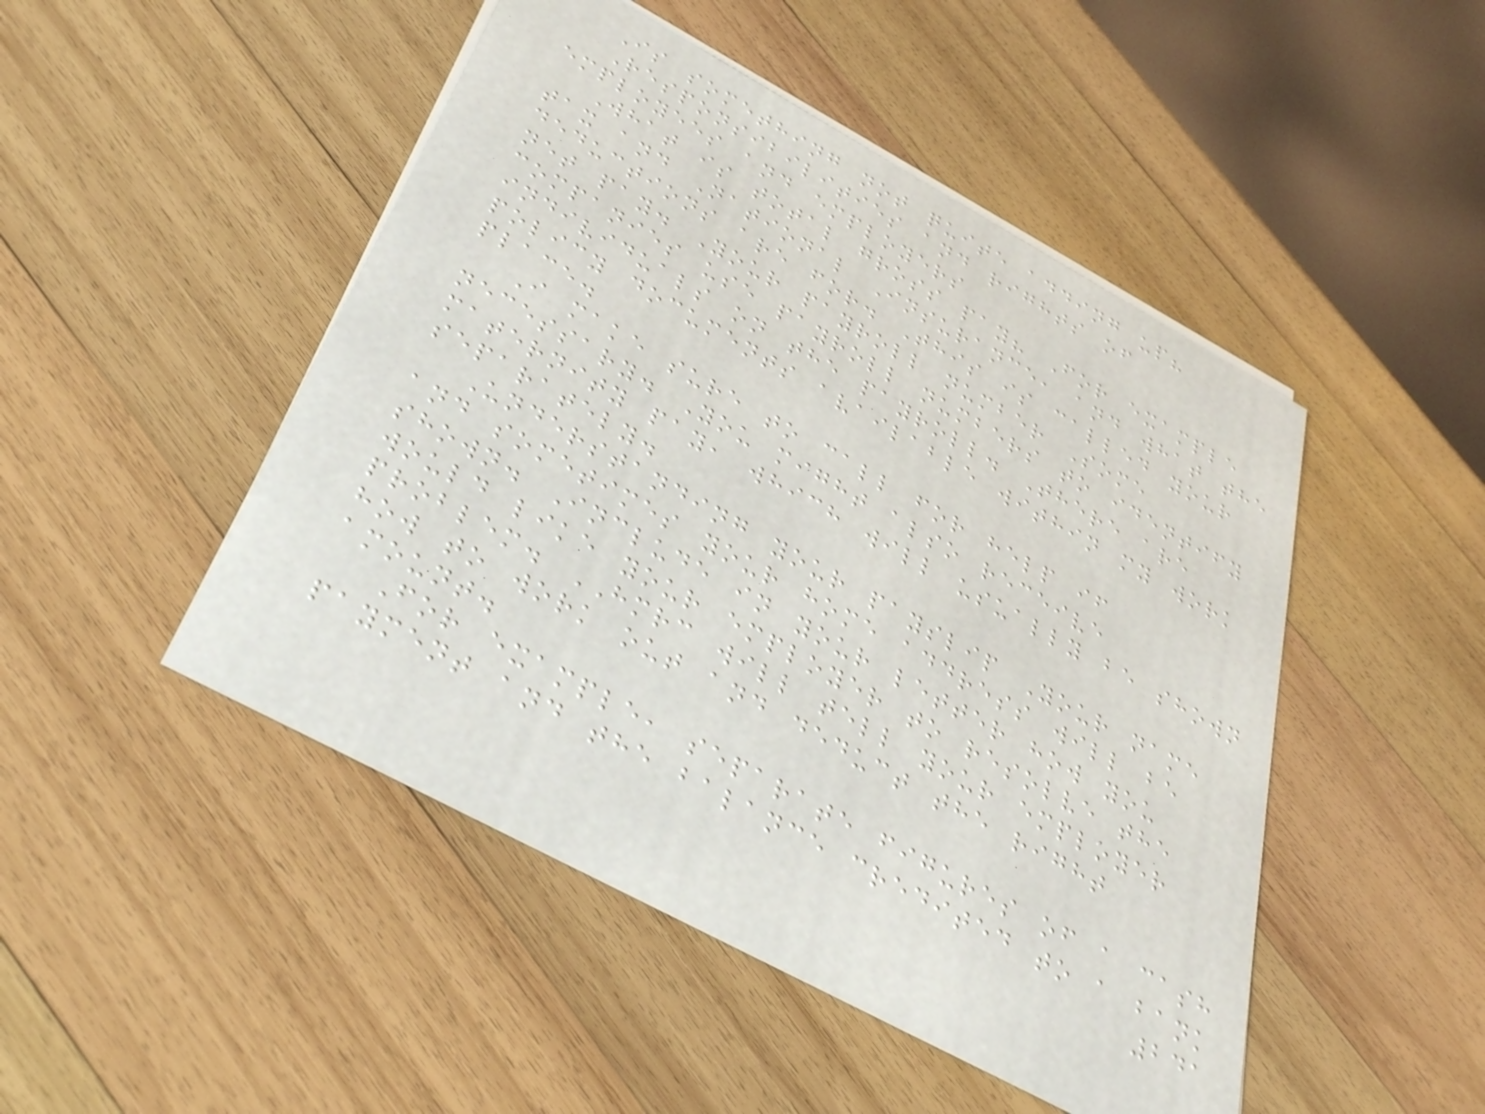Is something not quite adding up?
Responsibilities and rights of
employees and employers
What is total gross pay? For example
tax and National Insurance, and what the
deductions are for. This is called your
net pay. Your payroll number Some
companies use payroll numbers to identify
individuals on the payroll. There are
policy documents available within my work
place.
I make sure to call for help if
necessary. You might also receive
maternity pay, which will usually be shown
separately.
Understanding your payslip Your name
and sometimes your home address will be
shown. Include in your letter how you
would like your employer to resolve the
problem. HMRC will tell your employer
how to work out and deduct the right
amount.
For example, separate figures of a cash
payment and the balance credited to a bank
241
